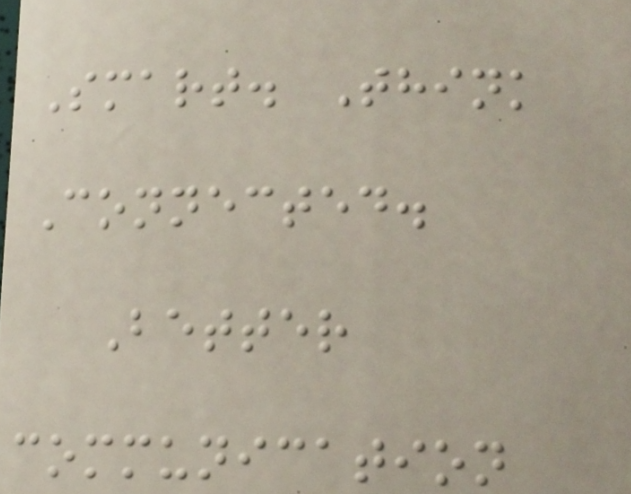Smart. Think
Connected.
Better
communication
